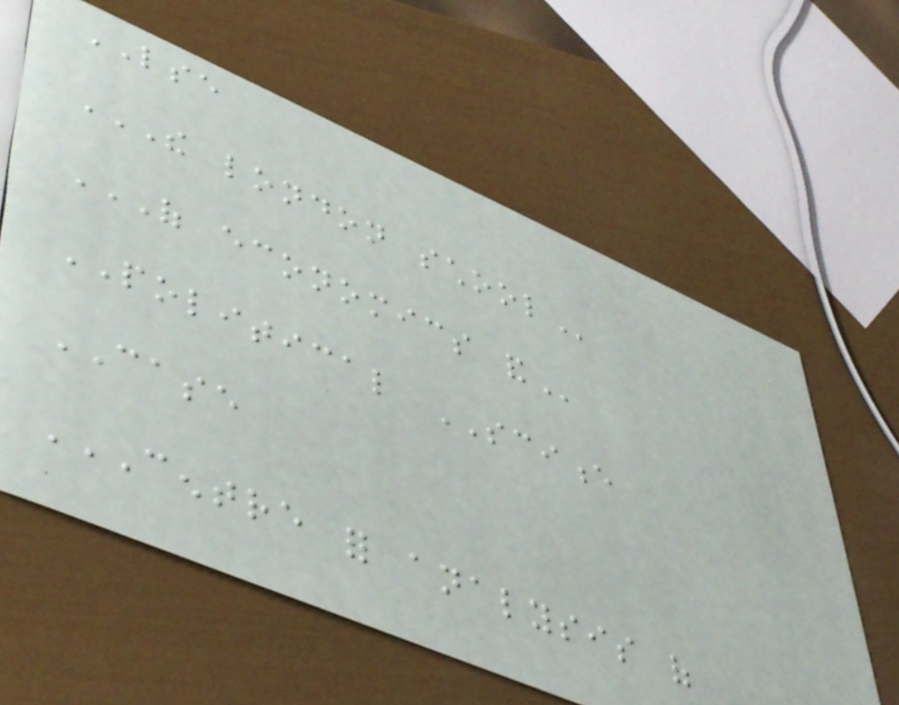LSE
THE LONDON SCHOOL
OF ECONOMICS AND
POLITICAL SCIENCE
CASE
CENTRE FOR ANALYSIS OF
